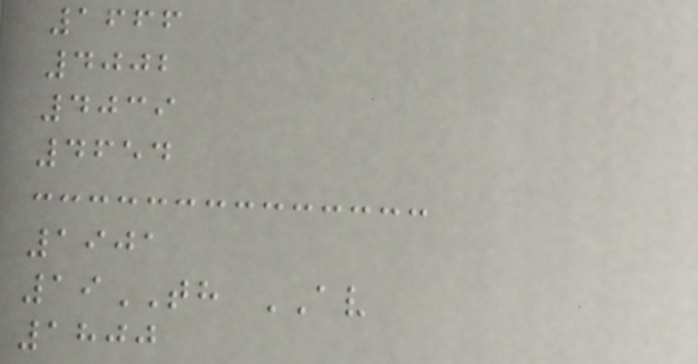1666
4002
4039
4654
1901
19TH AV
1800
